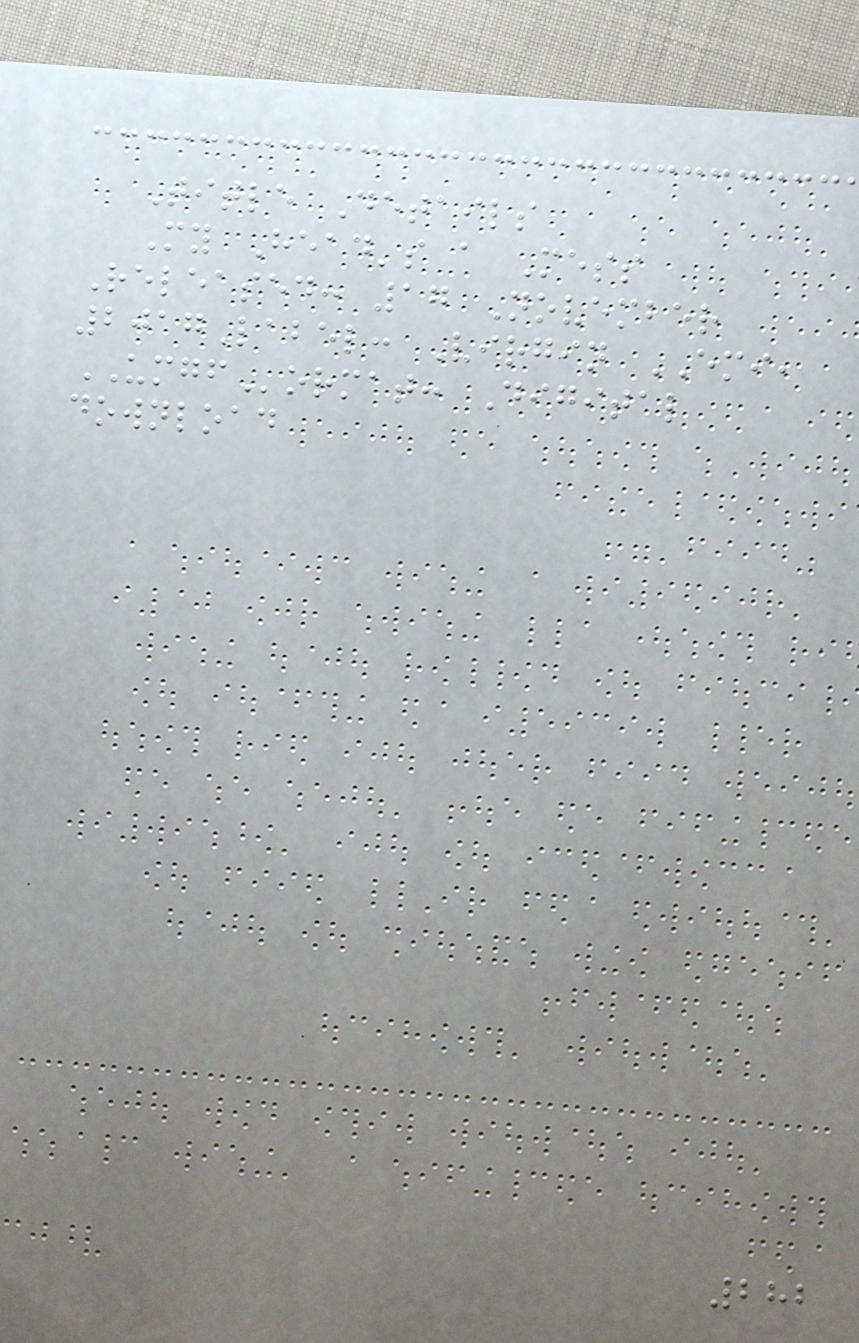Title Details
My Head's a Mess
Released: 17 November
2017Label: Virgin EMI,
UMGFormat: Digital
download
282
